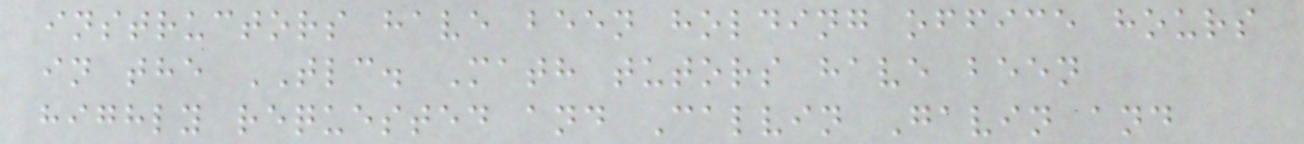instructors have been holding office hours
in the TLC. Math tutors have been
highly requested and Calvin Gavin and
